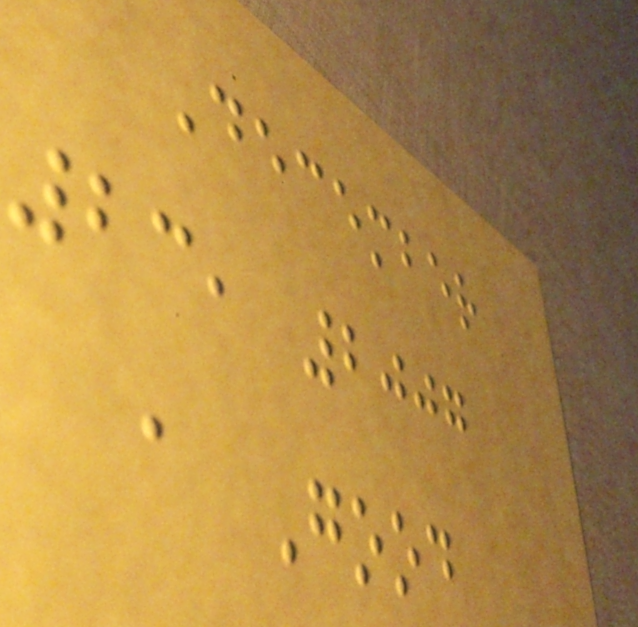December
23, 2007
a Good
